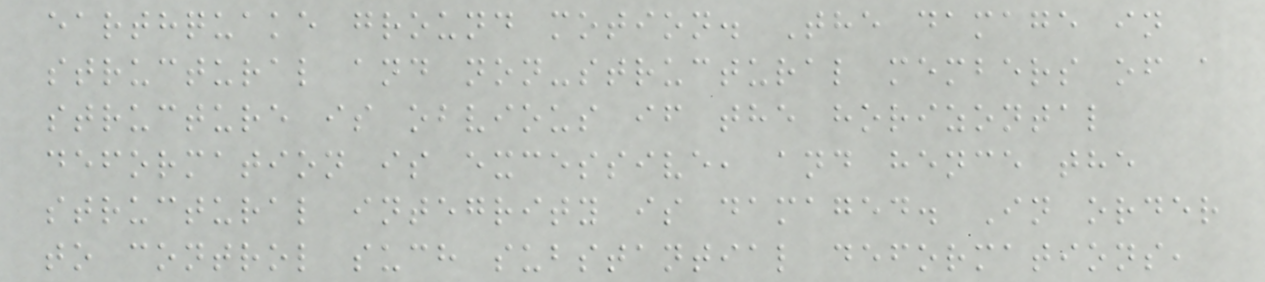earthquake ground motion. The damage in
structural and non-structural members of a
structure is obvious if the horizontal
deformation is excessive, and hence the
structural integrity is damaged. In order
to control such substantial deformations,
